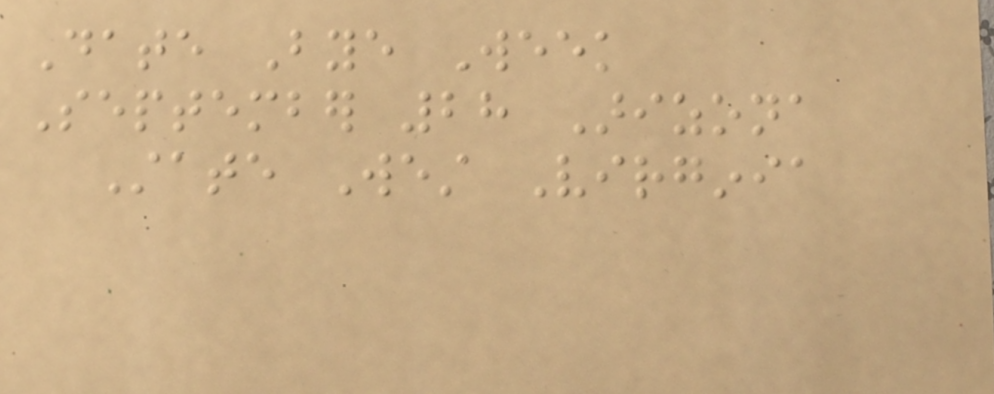Date Bye Week
September 28 Arizona
State West Virginia
